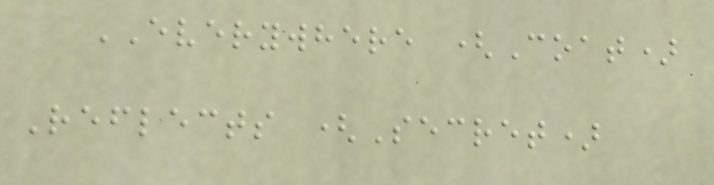EVERYWHERE (Coat)
Reflects (Secret)
